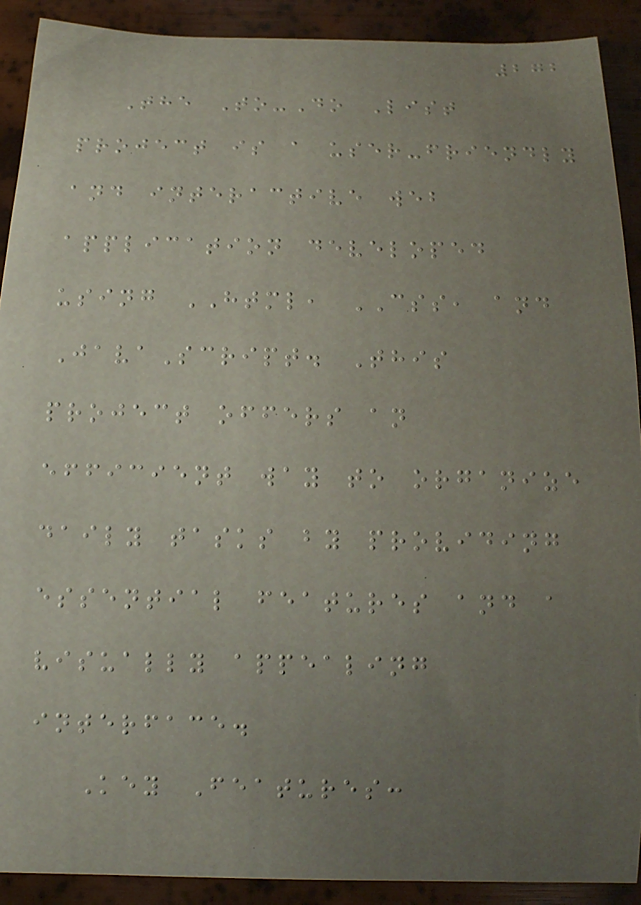272
The To-Do List
project is a user-friendly
and interactive web
application developed
using HTML, CSS, and
JavaScript. This
project offers an
efficient way to organize
daily tasks by providing
essential features and a
visually appealing
interface.
Key Features:
